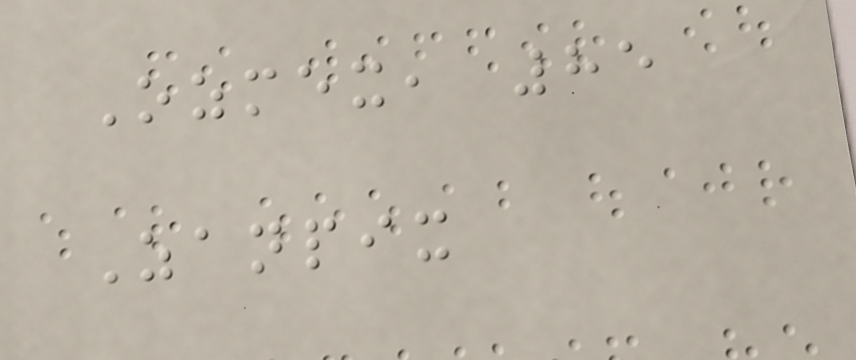Ozmex, 85
Zanpix
